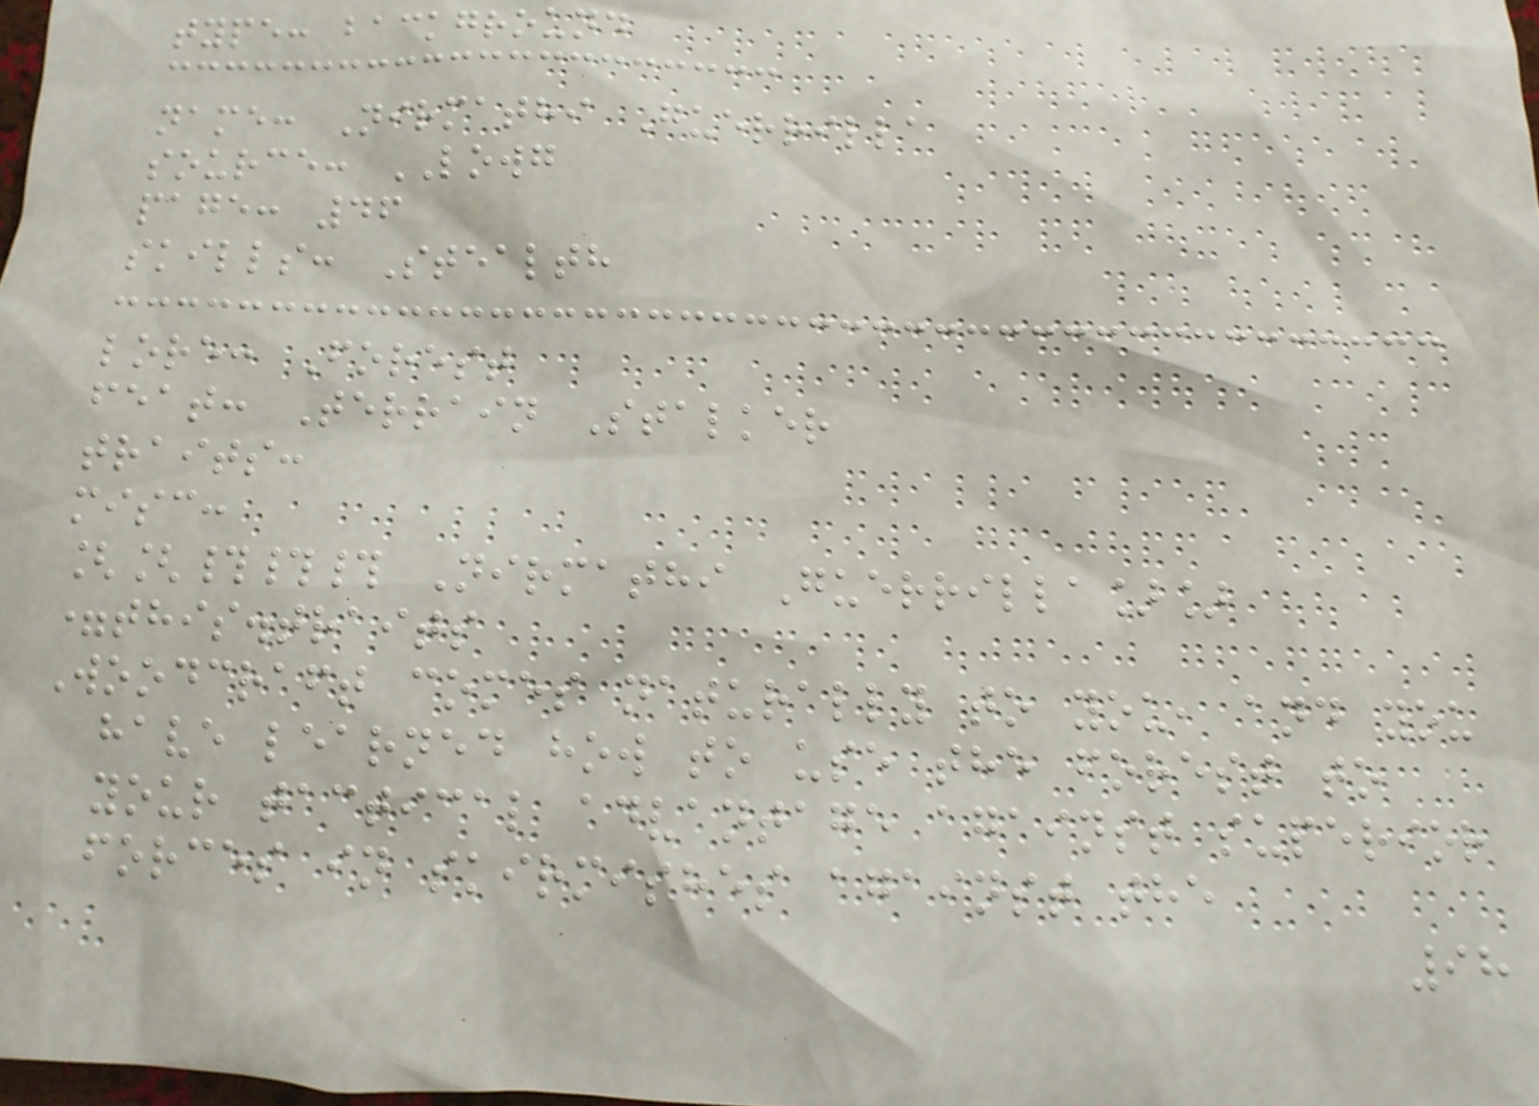type: background
name: Nirmathi Guerrilla
source: LOWG
page: 46
skills: Stealth
lore: Forest
feat: Terrain Stalker
traits:
misc:
[[### Nirmathi Guerrilla]]
=this.traits
Woodcraft comes naturally to you, and you
have learned how to use the forest to
your tactical advantage against superior
forces in skirmishes against the
98
